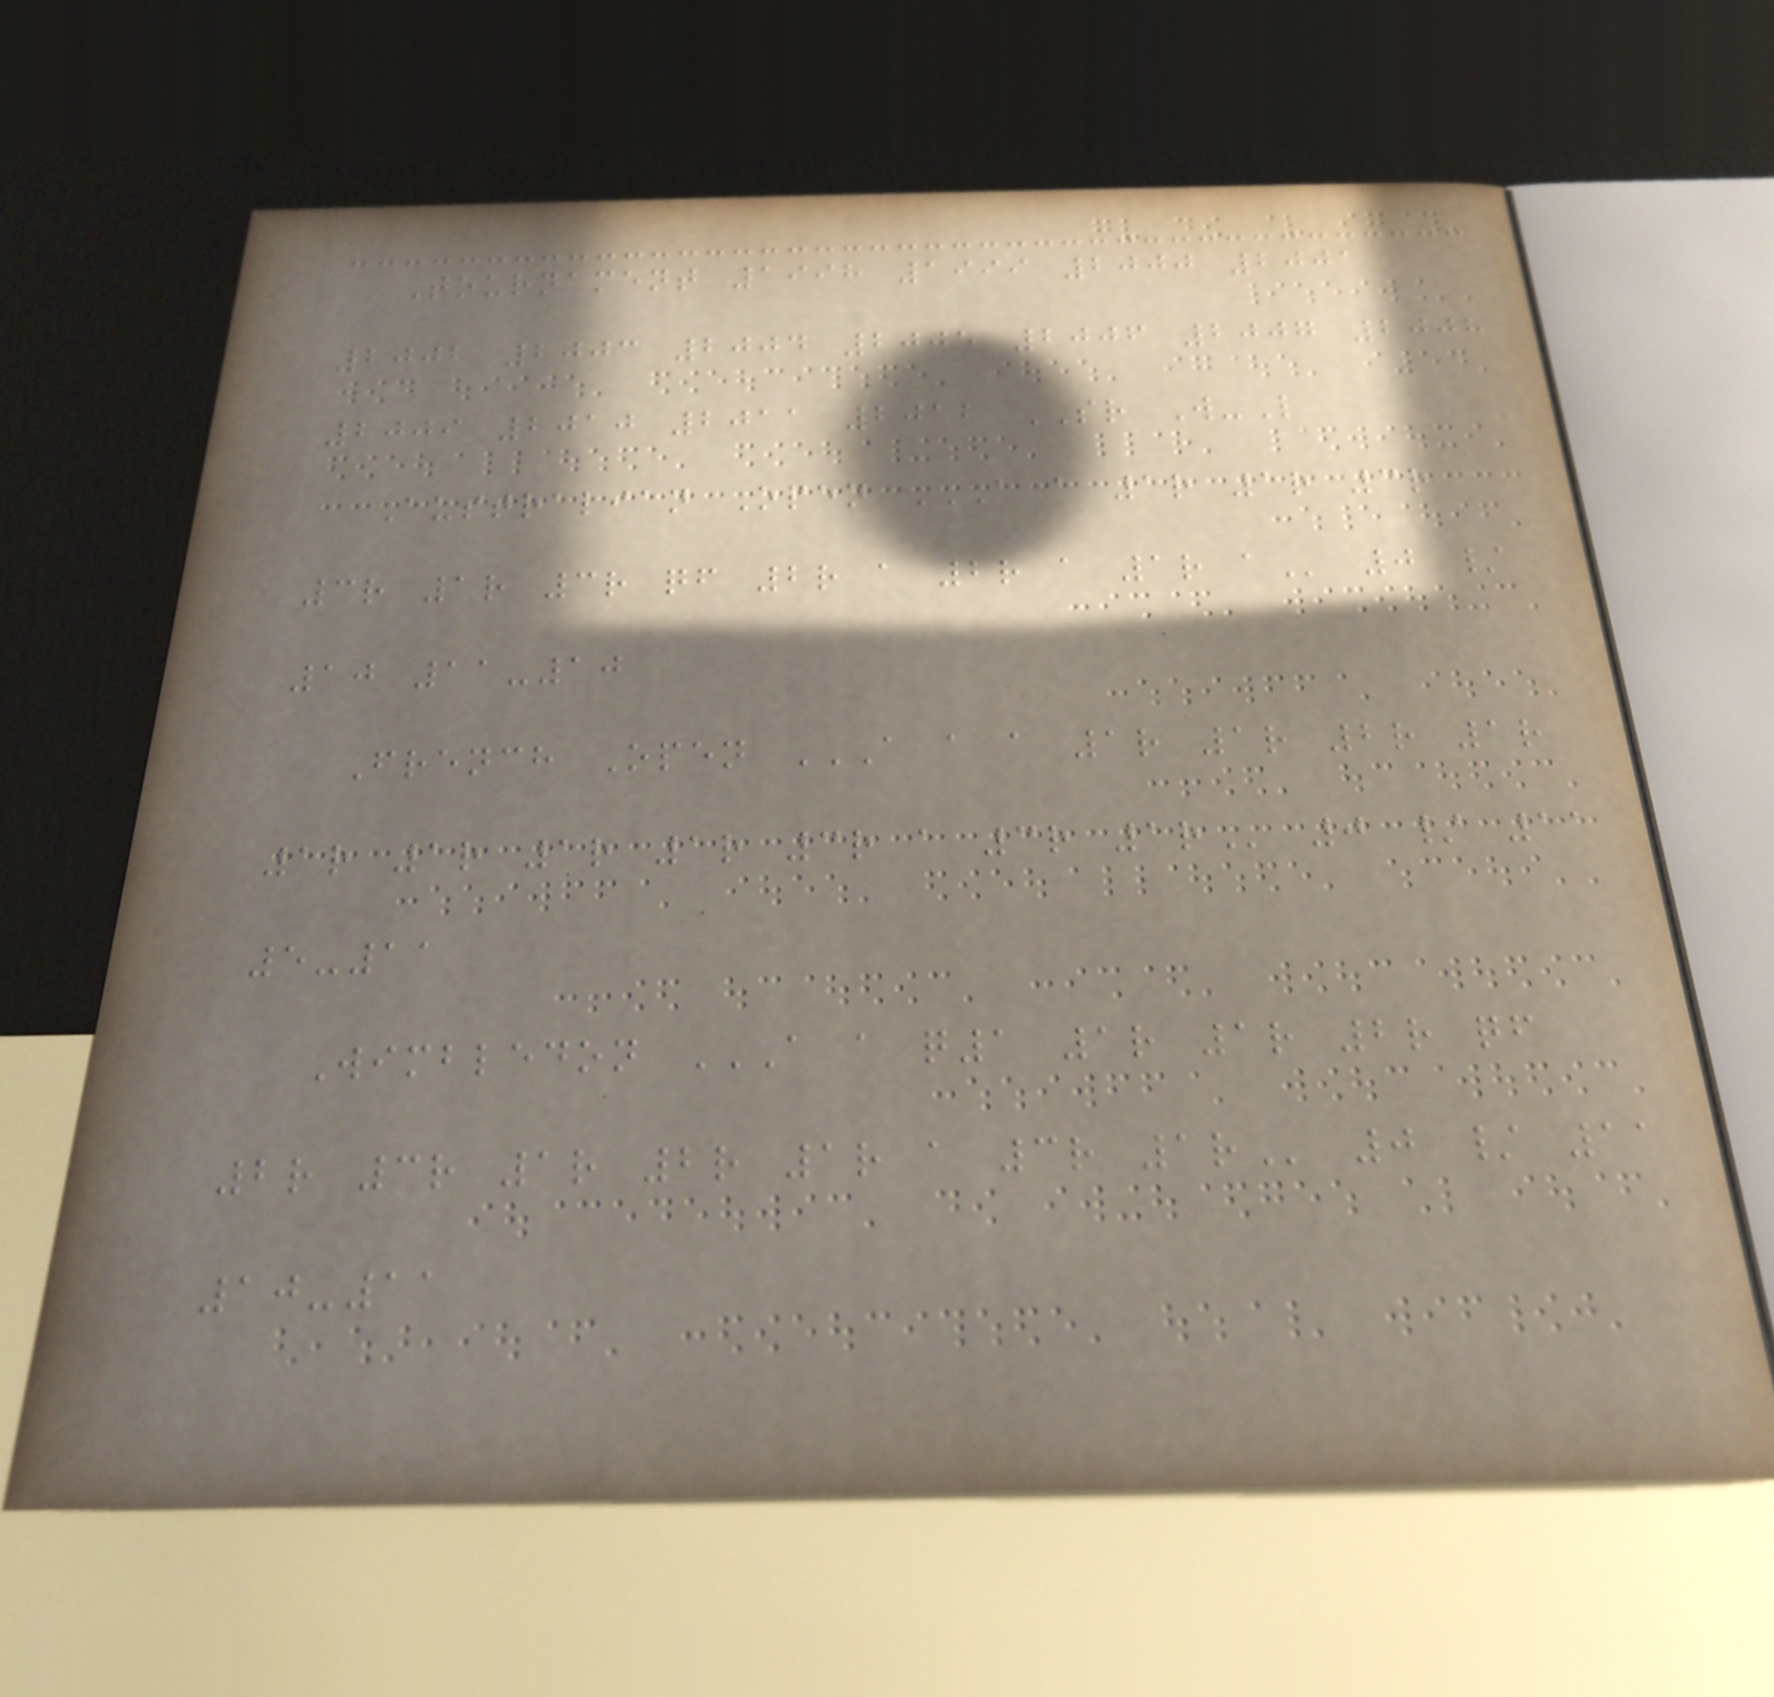Tournament 1998 1999 2000 2001
2002 2003 2004 2005 2006 2007 2008
2009 2010 2011 2012 SR W-L
Australian Open A A 1R 1R 3R
3R 1R 3R QF 2R A 2R A 1R A 0 /
10 11-10
French Open A A A 1R 1R 2R 1R
1R 1R 1R 1R 3R A 3R 1R 0 / 11
5-11
Wimbledon A A Q1 1R 1R 2R QF
2R 3R 1R 2R 1R A 3R 1R 0 / 11
10-11
